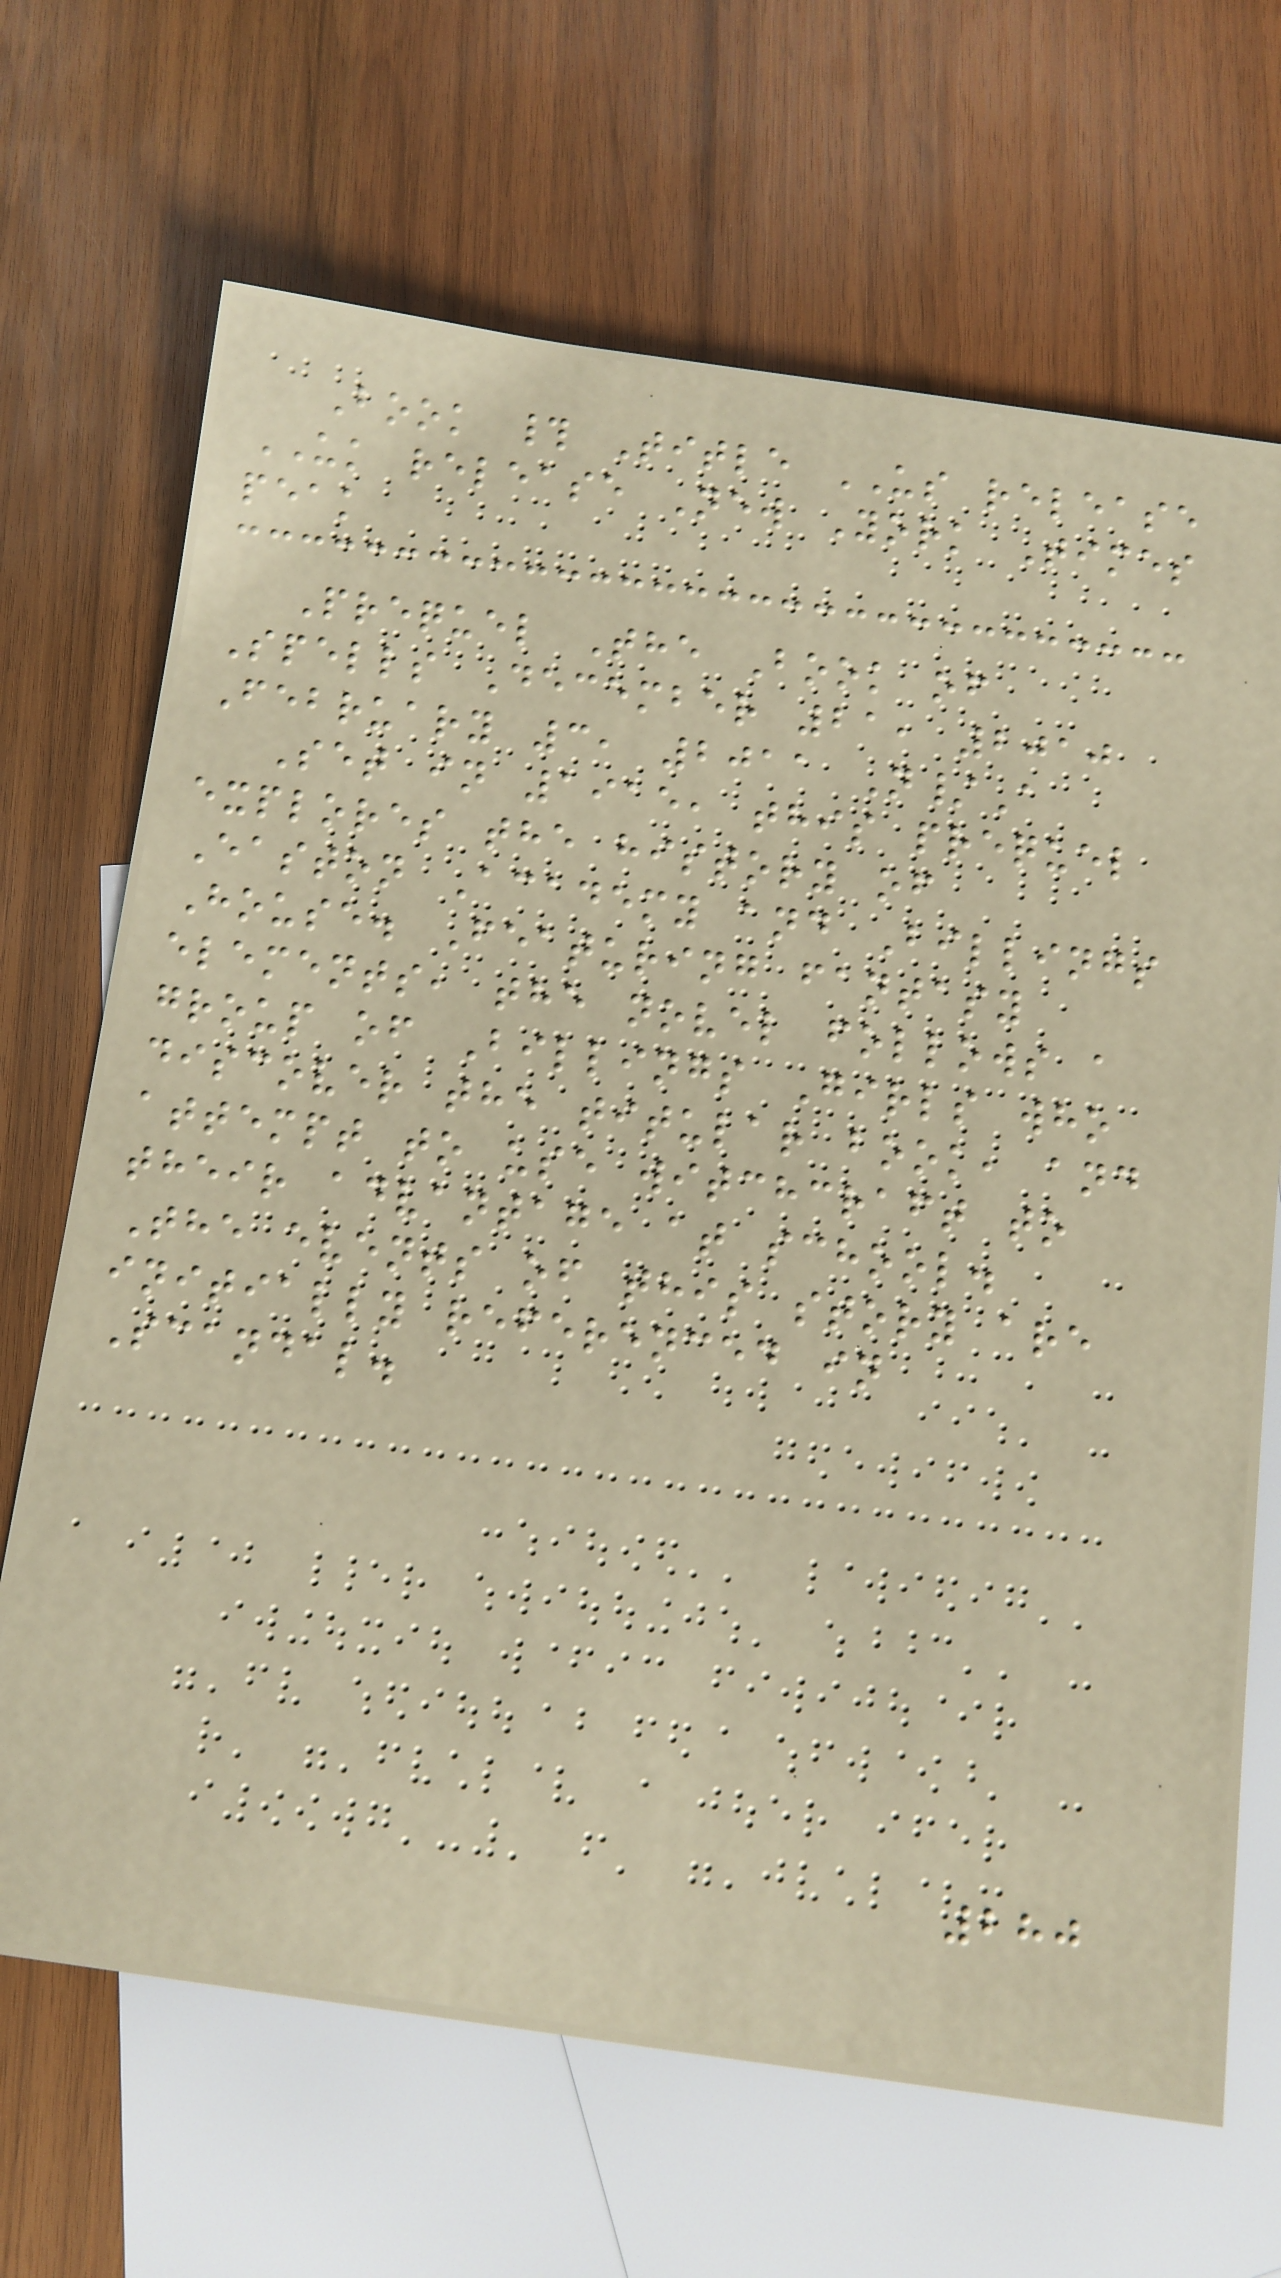Book # Title US release
UK release New York Times
peak
Prequel The Book of
Spells December 21, 2010
February 3, 2011 N/A
Set in 1915, this prequel
explores the history of
Easton Academy and Billings
House. Featuring fantasy
elements, the novel follows a
group of Billings Girls who
discover the titular book, and
attempt to use witchcraft to
their advantage at school.
The events of this story are
initially referenced in
Scandal.
280
